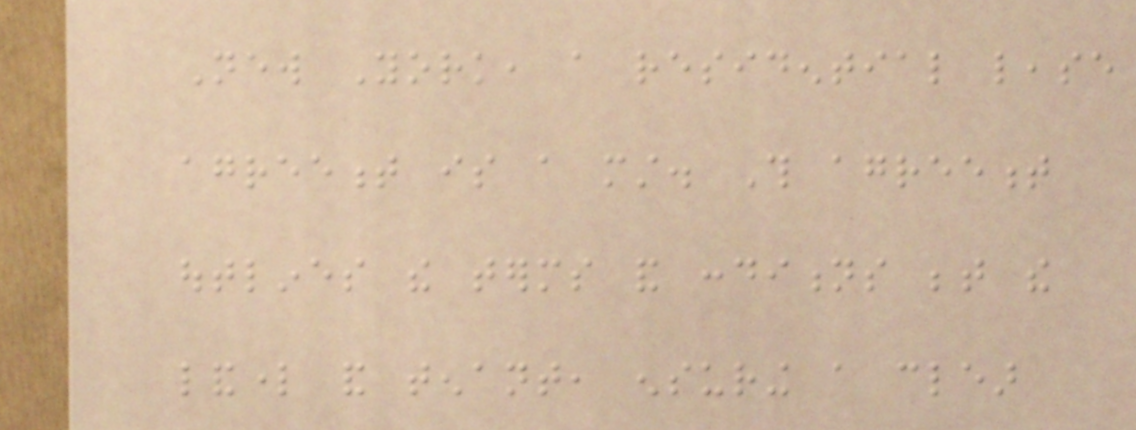New York, a residential lease
agreement is a must. This agreement
outlines the terms and conditions between the
landlord and tenant, ensuring a clear
